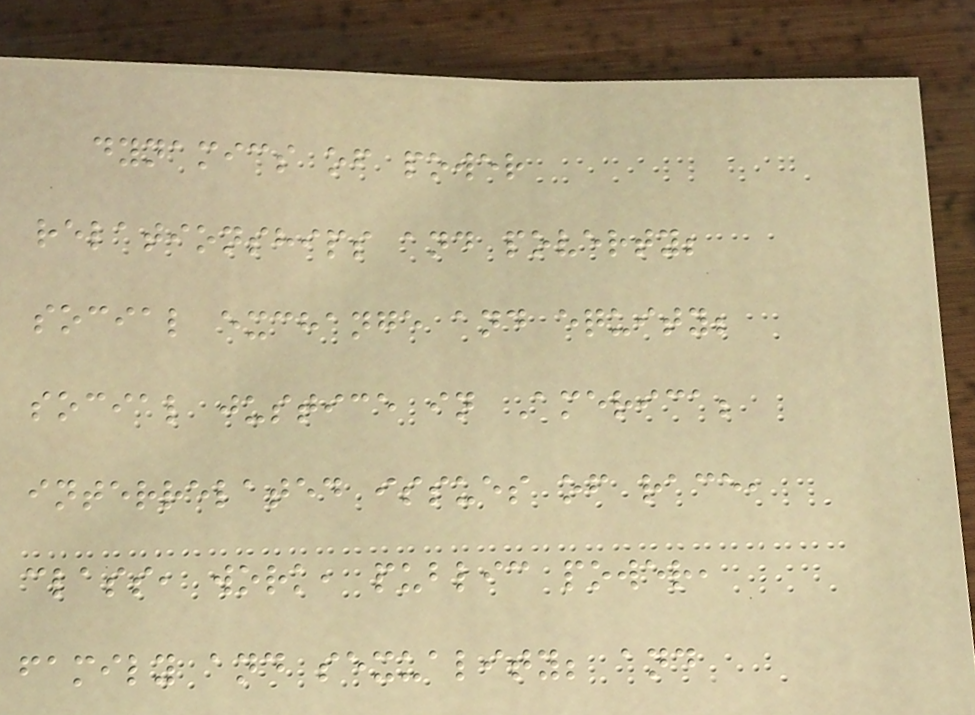dynamics of power
relationships and poverty;
social exchange and equity;
social justice in America;
interrelated issues of race,
class, work, public power,
family and sexuality; and
